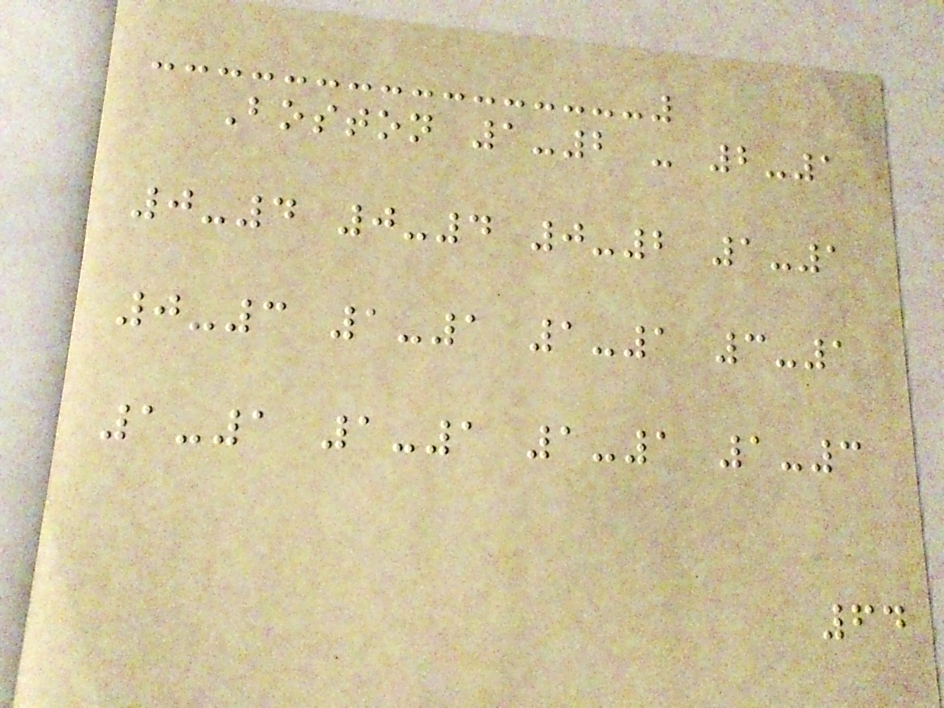Boston 1-2 - 2-1
0-4 0-4 0-2 1-1
0-3 1-1 1-1 3-1
1-1 1-1 1-1 1-3
64
